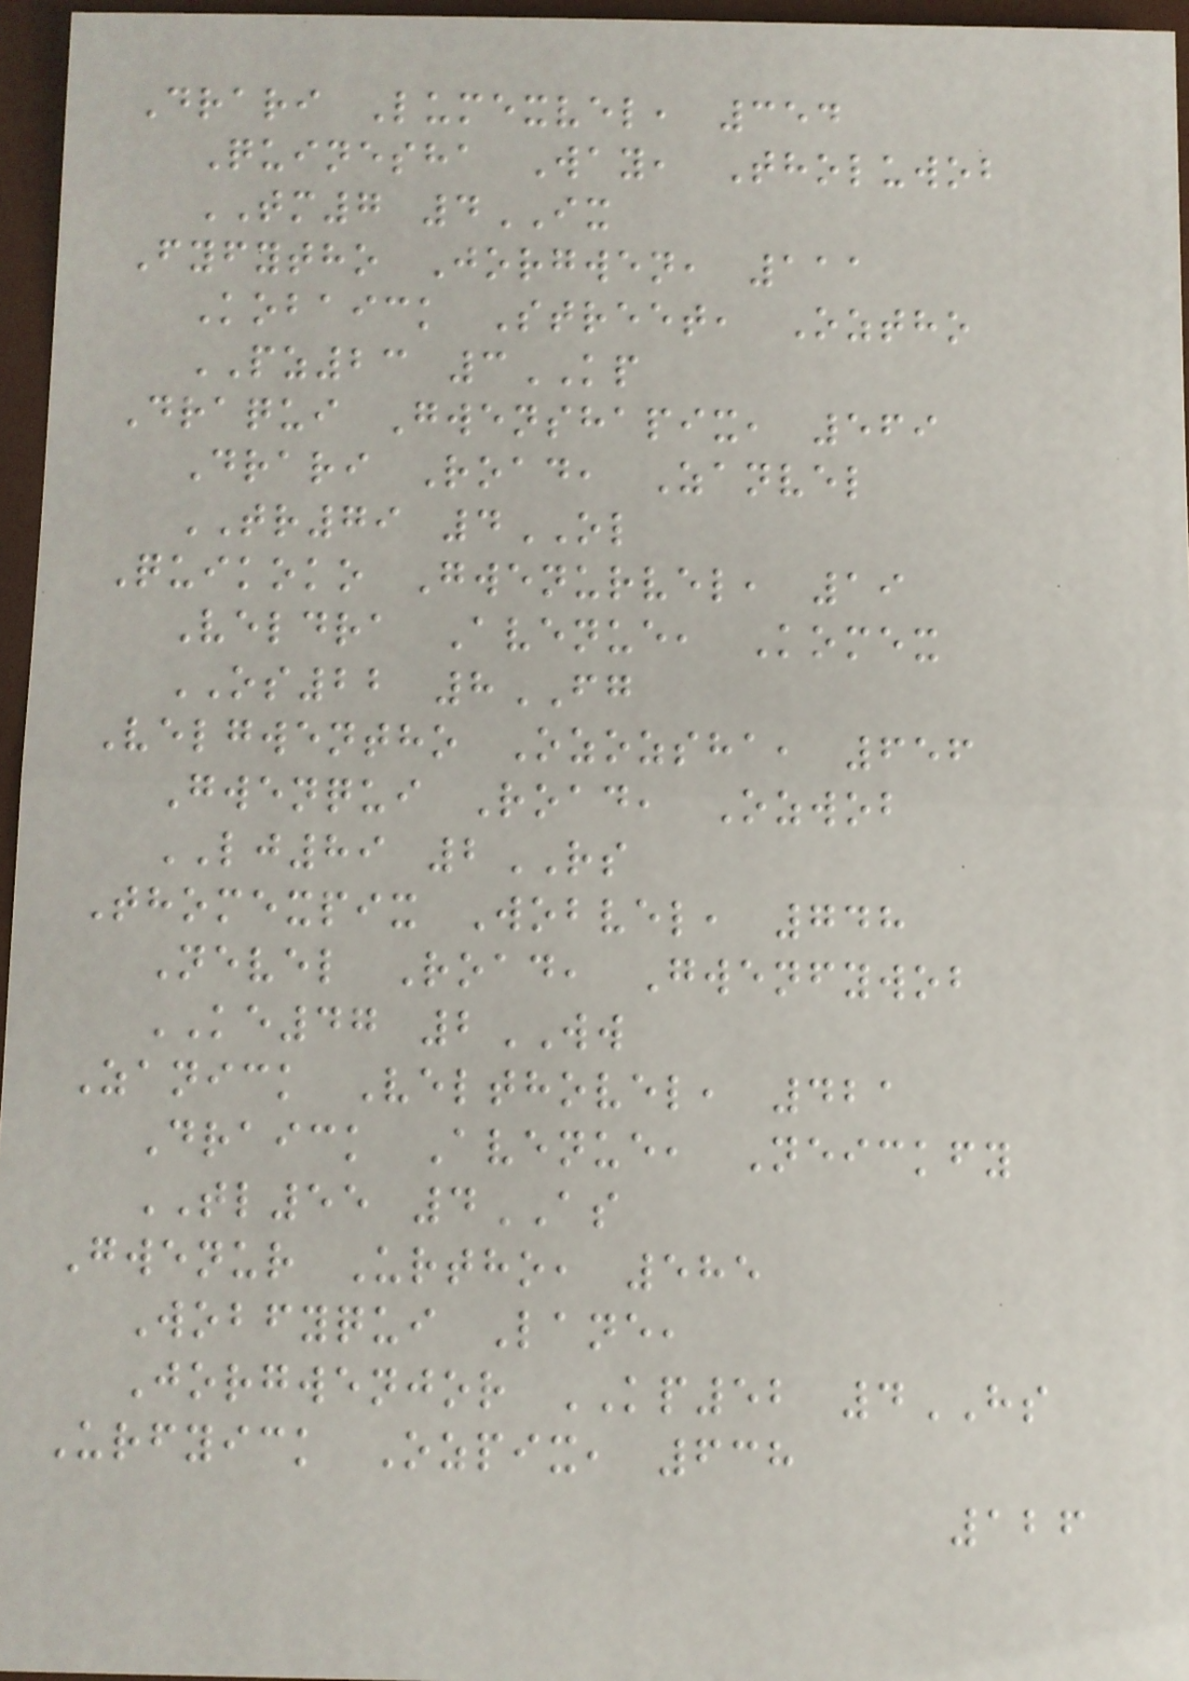Drari Lumexvel, 354
Quinesha Way, Tholuwob
TM7 4IX
Fyfytho Jorgwen, 111
Kobaick Street, Oztho
PZ23 3KP
Draqui Gwenshapix, 569
Drari Road, Zanvel
TR79 4OL
Quikoko Gwenurvel, 19
Veldra Avenue, Komex
OS22 8FG
Velgwentho Ozozsha, 656
Gwenqui Road, Ozwob
LJ89 2RS
Thomexpix Wobvel, 748
Nevel Road, Gwenfywob
KE47 2WW
Zanick Velthovel, 421
Draick Avenue, Neickfy
TL55 4AS
Gwenur Urtho, 585
Wobfyqui Lane,
Jorgwenjor KP52 4HS
Urfyick Ozpix, 638
126
